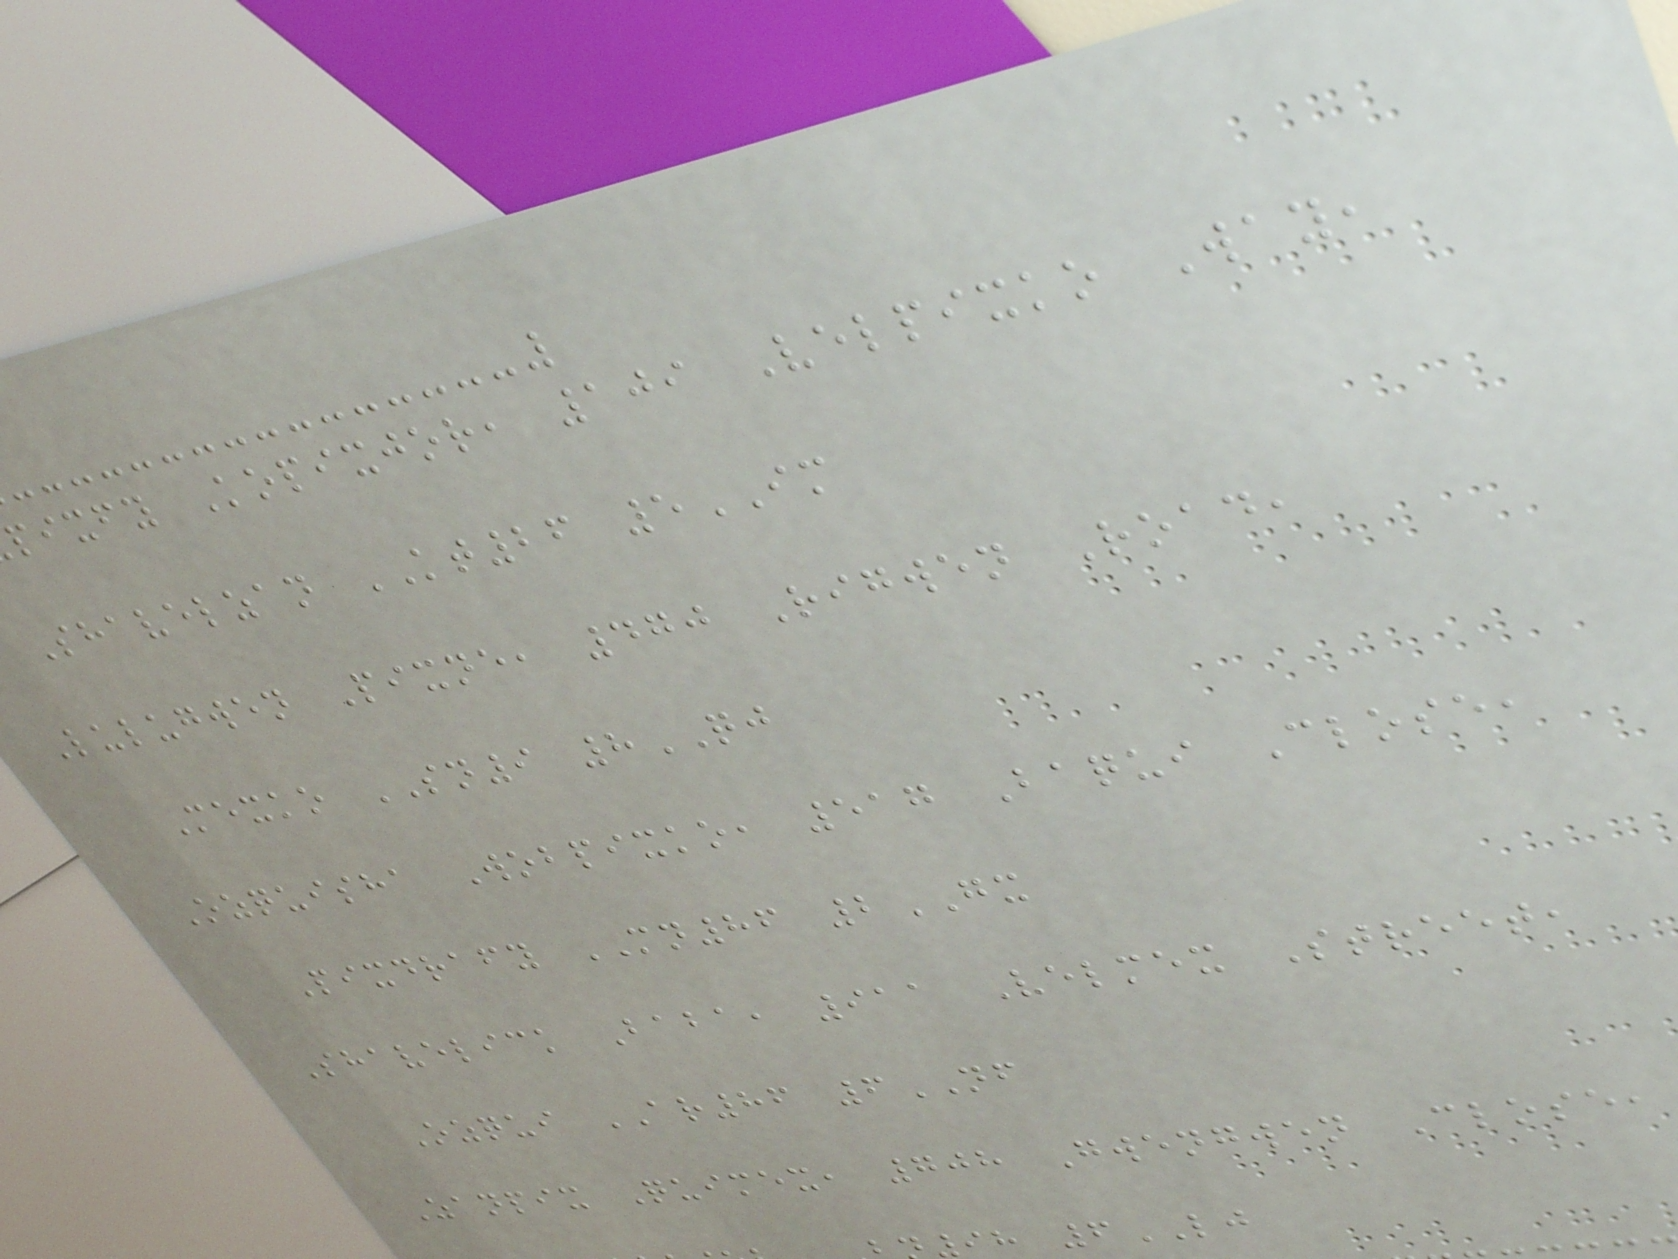pixfy Kopixjor, 109 Velpixko Way,
Shavelzan KT26 5IM
Lulugwen Pixne, 470 Rigwen Road,
Mexko SN9 8QJ
Ozquisha Wobpixko, 517 Baqui Close,
Pixdrafy MN86 2GX
Shavelick Baba, 911 Velmex Street,
Ozqui AR86 6NF
Zanpix Quimex, 708 Gwengwen Close,
ih 6LJ
